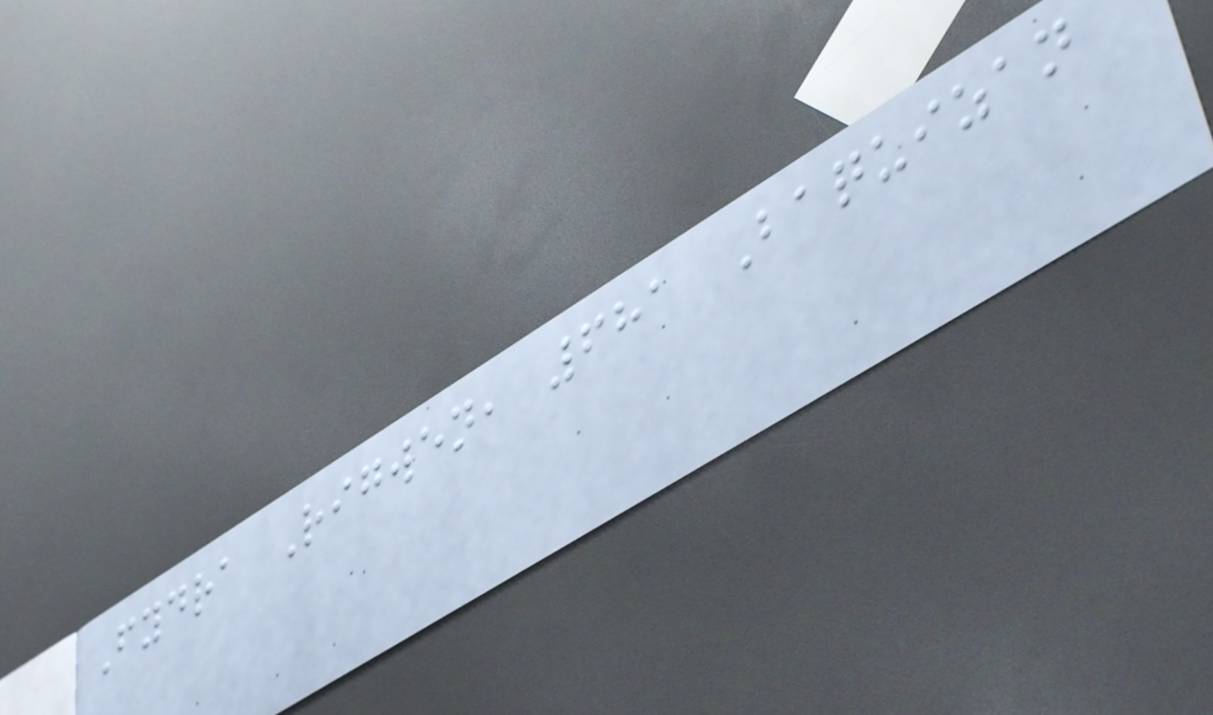Fydra Rigwen, 681 Baquizan
